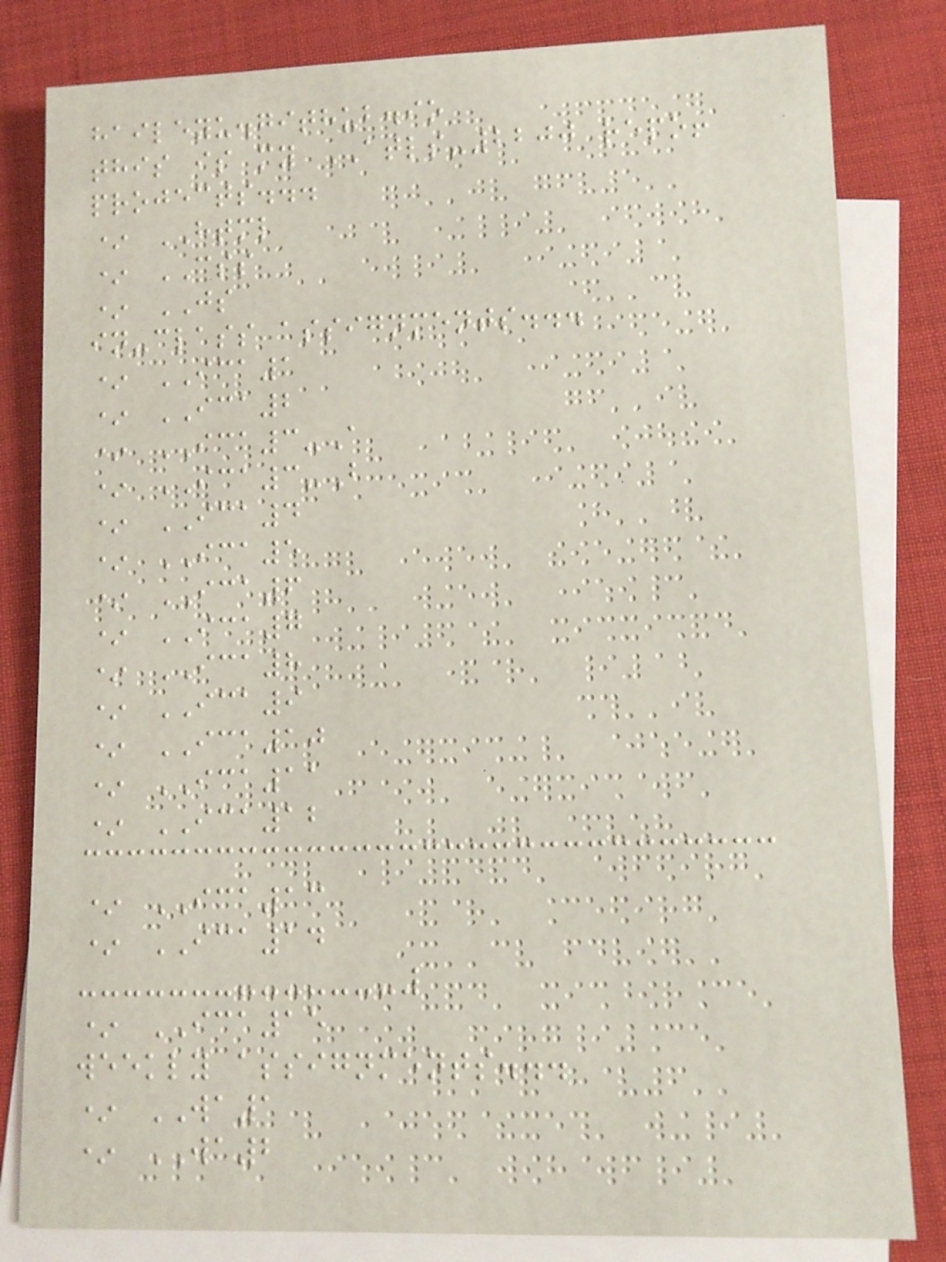haileyu.github.io
this is my ATLS-2200 repo!
projects...
* HTML
* CSS
* JS
in-class assignments...
* ICA1
* ICA2
* ICA3-A
* ICA3-B
* ICA4
* ICA5
* ICA6
* ICA7
* ICA8
* ICA9
* ICA10
* ICA11
* ICA12
* ICA13
* ICA14
* ICA15
weekly assignments...
* WA1
* WA2
